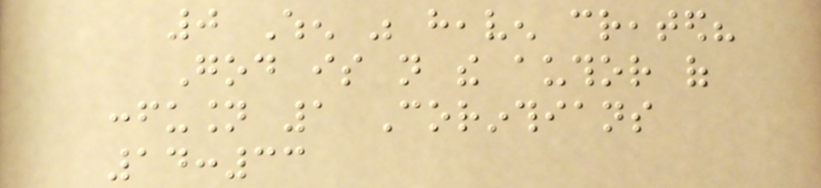0 When was heaven created?
God is not the author of
confusion 1 Corinthians
14:33
